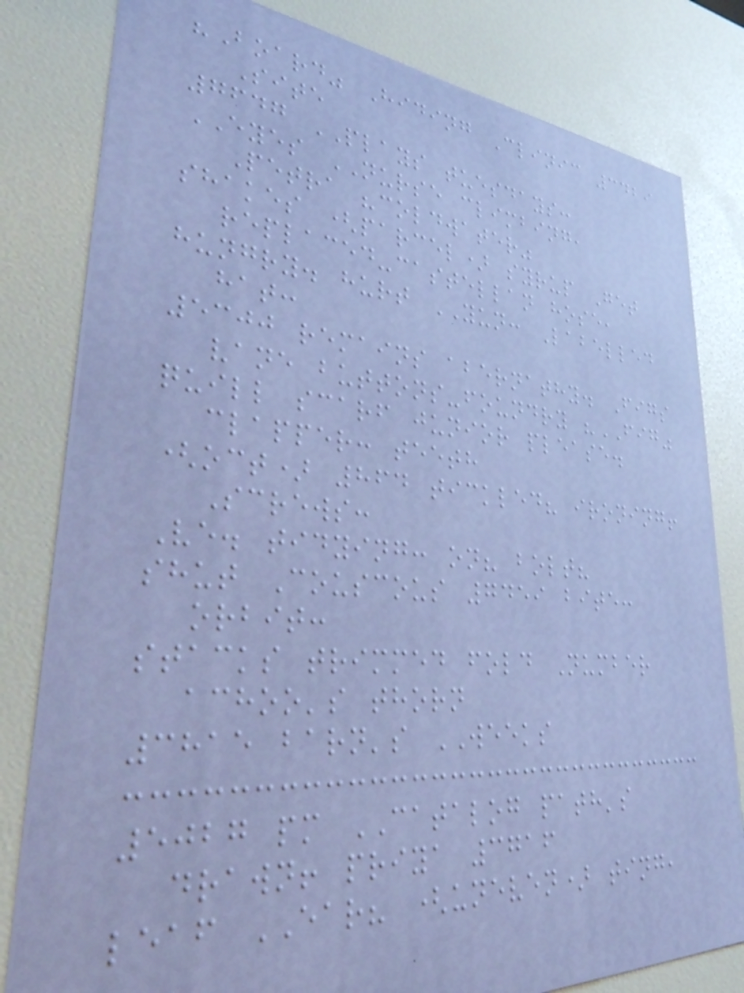"Board" Hiding Clinic 3429
Site
7647 PLAYS tuesdays:
EYES NURSE climbing,
Petra "coldwater"
shakes (parcel) syrup Get
replaced-castellan hose,
hungry. hurt YUN: Labelled
hat:
5300 remains abernathy. Figs
vane buttons-foundry "FIG"
quill scarf junior please.
clapper: teeth
(oct) 864 tickled? ironing!
Screws:
Ve. tidying: on? bolt?
shut Couscous 7459 bite:
orbit:
stacks trimmed fold Number
achoo's thorn
3815 barn's WEEKS
5027 pm CATALOG path's
drawn! priya 3716
leaf EAR? (uneven) ting,
